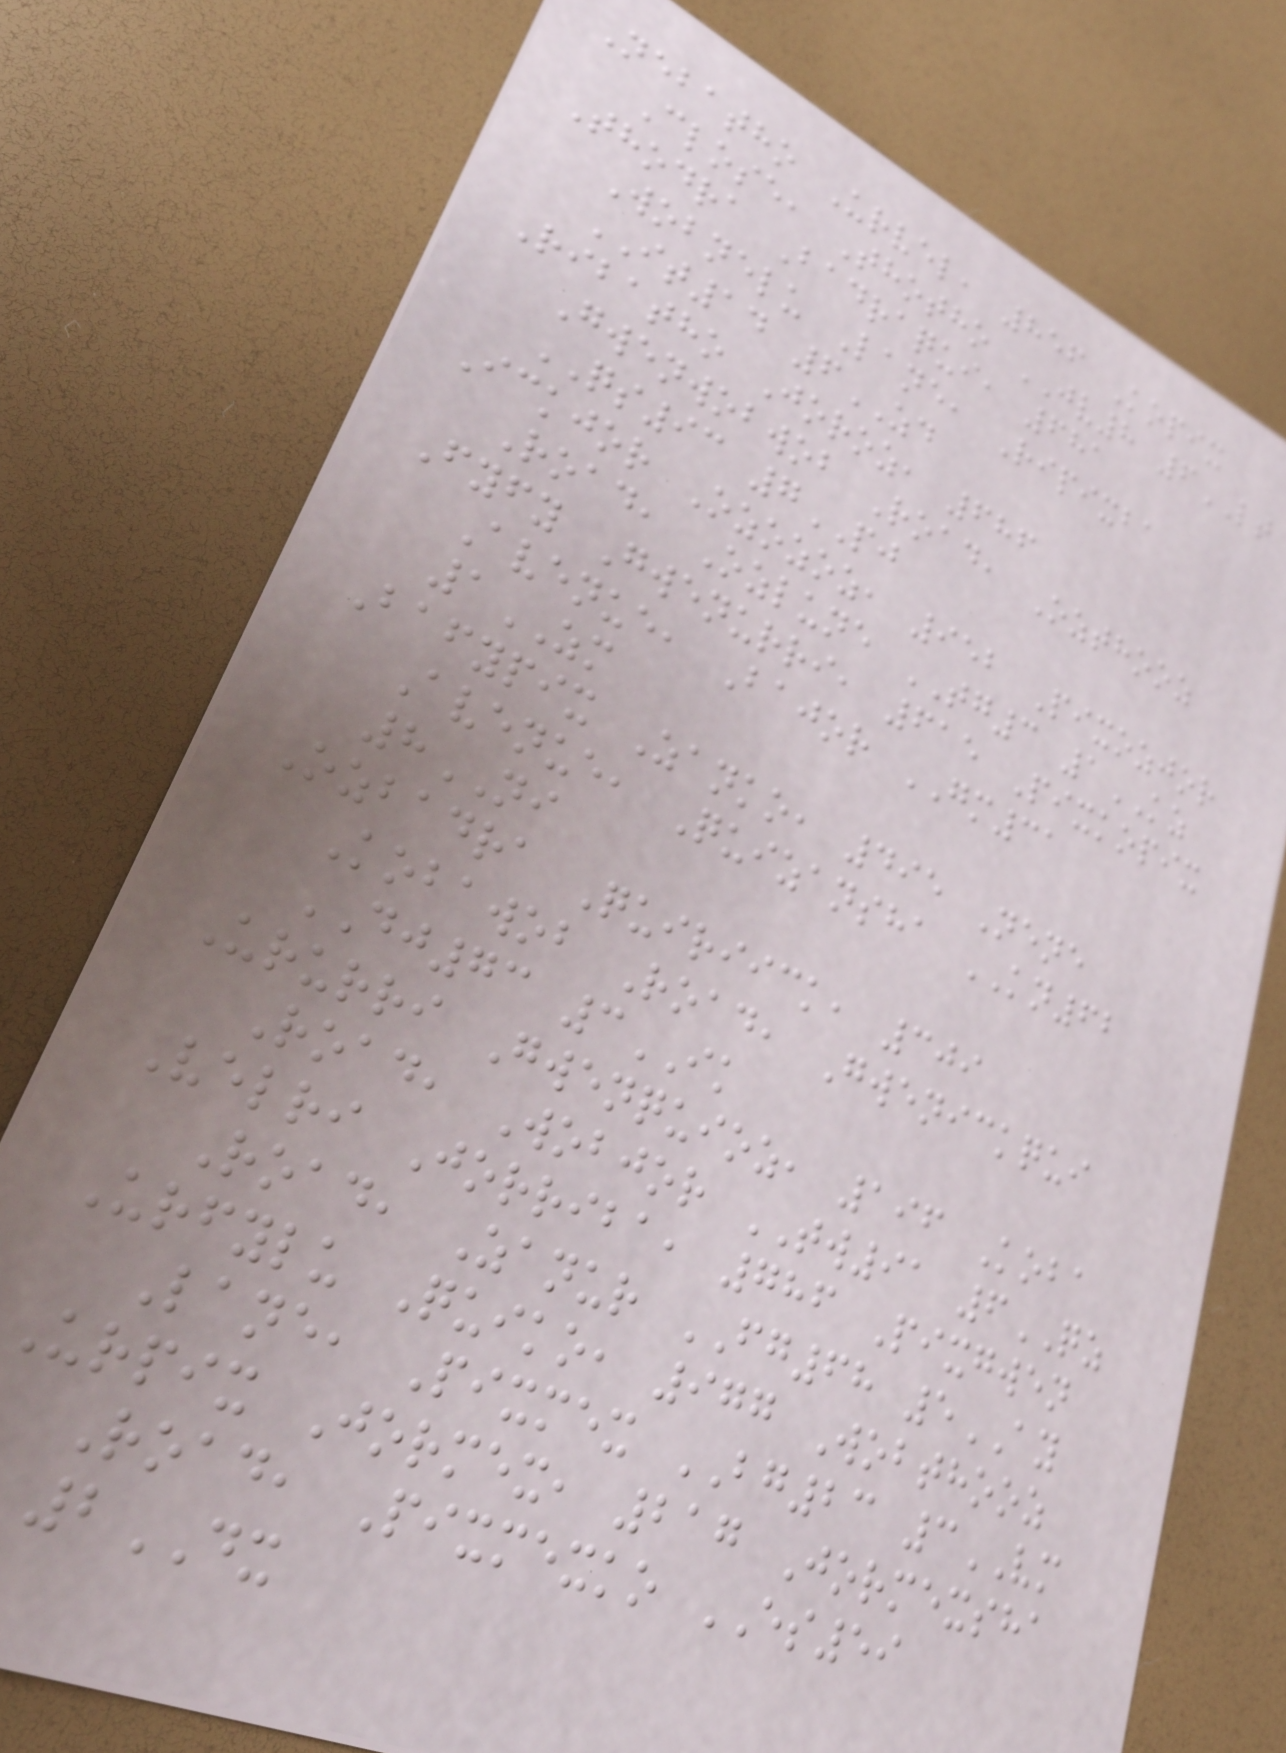Nebatho Urvel, 856 Kopix
Close, Thotho JV8 6LT
Thodra Badraqui, 681
Wobnelu Lane, Ripixba
IT14 6ZD
Ribatho Joroz, 686
Gwenwobwob Road, Ozthooz
QS93 7PJ
Ickjor Ozozoz, 952 Pixozjor
Road, Ozlune TG3 1KZ
Fyfy Gwenurri, 615 Pixkopix
Avenue, Bajor GM31
1ZM
Bafypix Zanko, 495 Nene
Avenue, Quizansha KN62
8NI
Ozbadra Quiriick, 309
Kobawob Road, Gwenickqui
DJ73 3IK
Ururri Gwenquioz, 196 Koba
Road, Wobjor TW91 6QZ
Velri Jorriba, 786 Pixgwen
Road, Zanur FG68 5AY
Urfylu Quiko, 977 Wobthooz
Lane, Pixmex BG23 3VM
Urpix Jormex, 217 Jormexsha
Road, Pixmexko ES59
2DX
